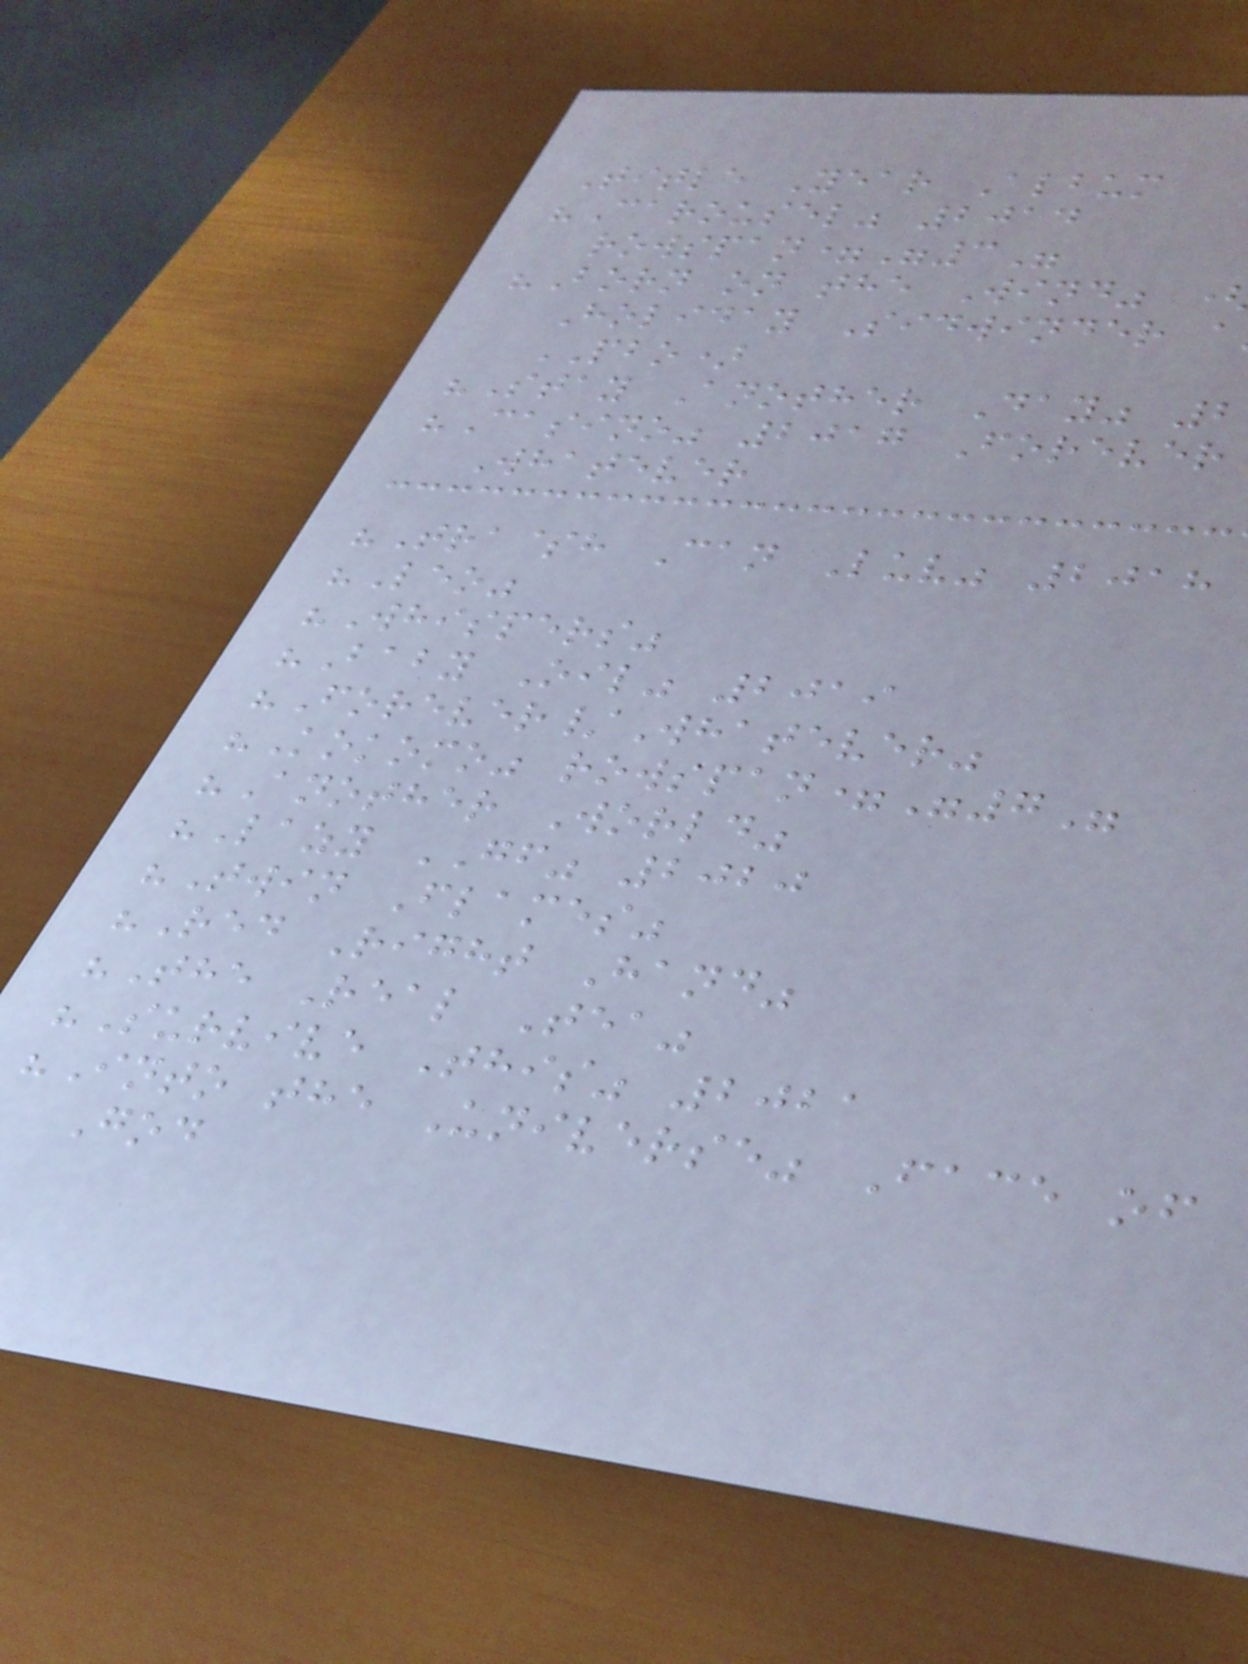Title Year Album
"Carousel" 2014
rowspan="3"
"Born on the Wind"
Holiday Sidwinder a
PBO)
"Stay Another Day" 2
"Casino" 2017 Forever
Whatever
"Tra$h Can Luv" 2018
"Leo"
"Whispers"
"Baby Oil" 2019
"Forever/Whatever"
"Kokomo" rowspan="7"
"Another World"
"Lazy GF" 2020
"Twin Flames"
"Red Right Hand"
"The Real Tea"
"Survive This" 2021
"Into the Universe" Face of
God
